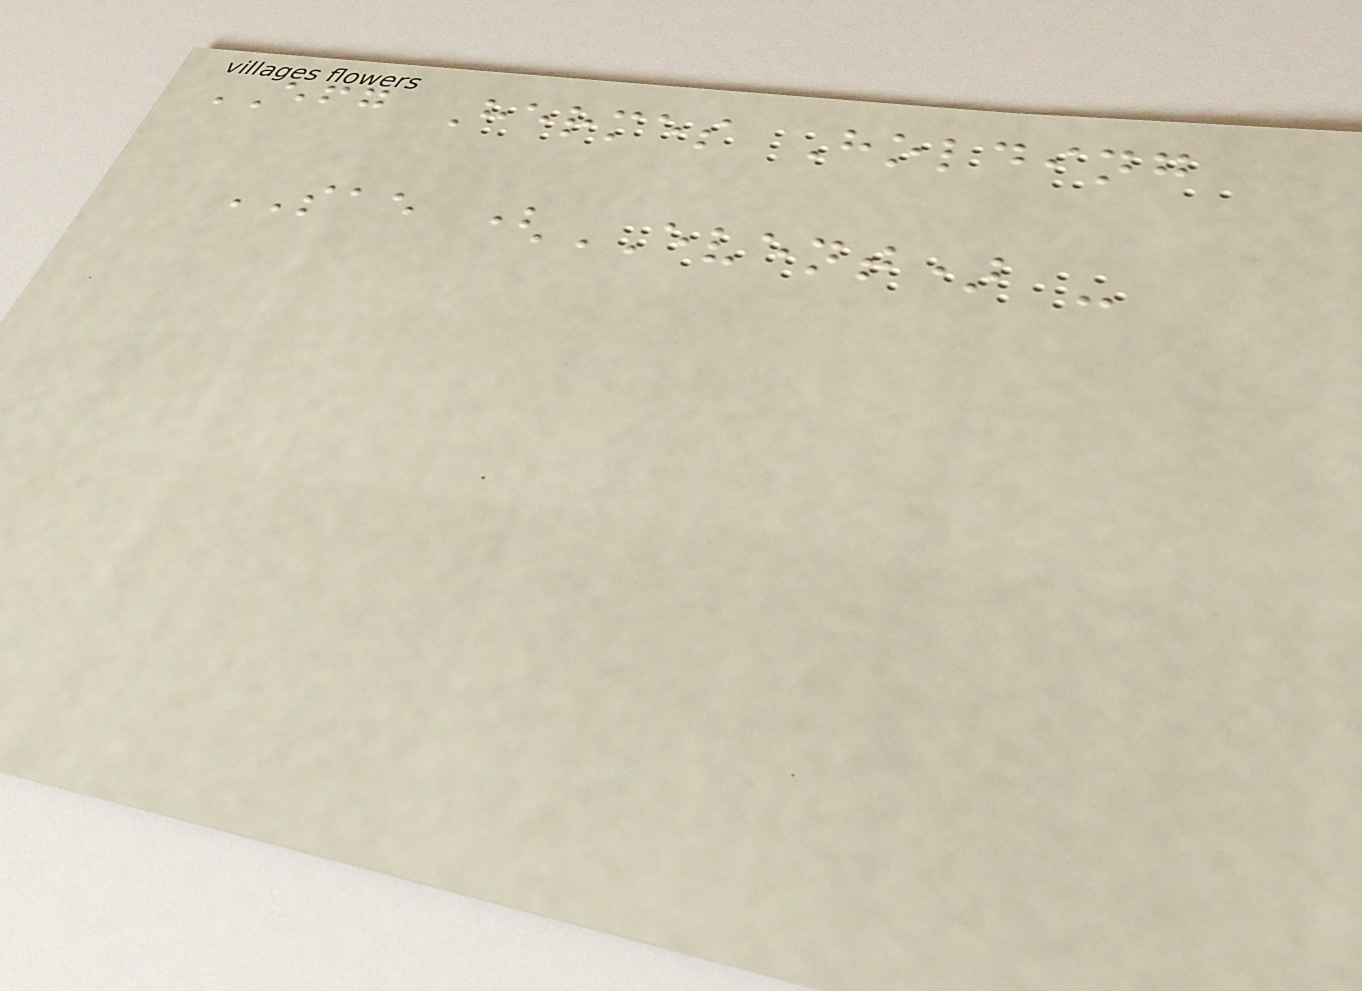EFG Hermes Holding
SAE (EVENT) -
